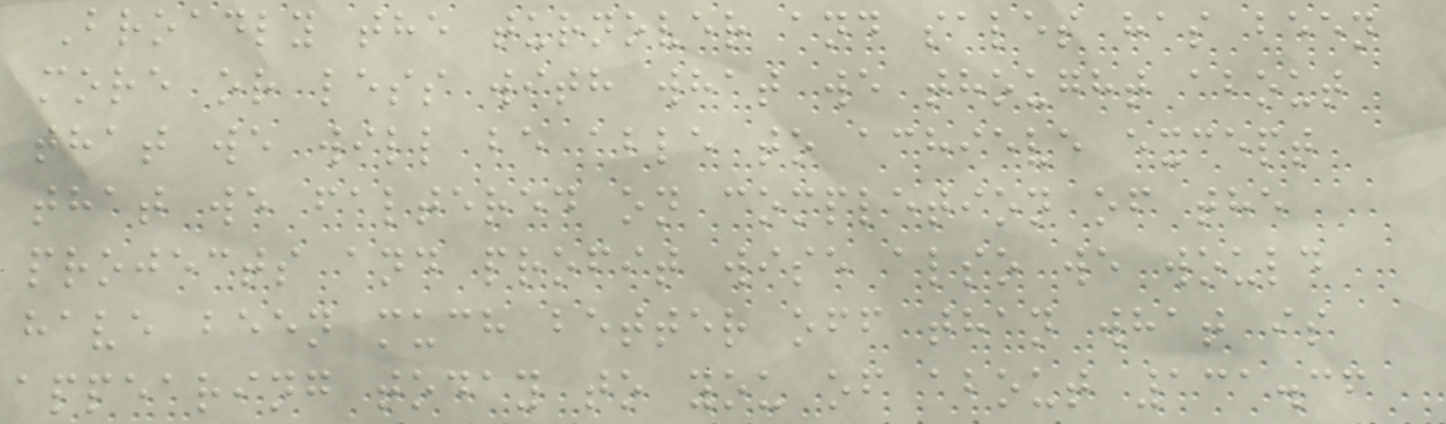Broadly the turnover and sales has been
more or less with what we thought about
that we will be able to achieve except
that we faltered on completion of the
projects and profit wise also we would
have been much better off than what is
appearing today to you of about 131.36
